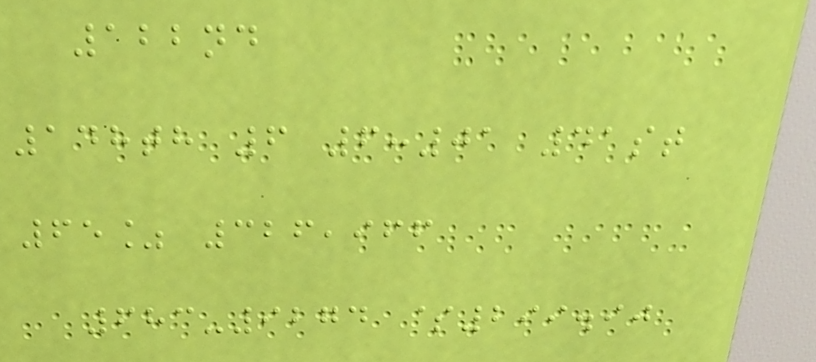122nd
148th 6 6:01 41st
65% 326,966
683-9274 $299.90
